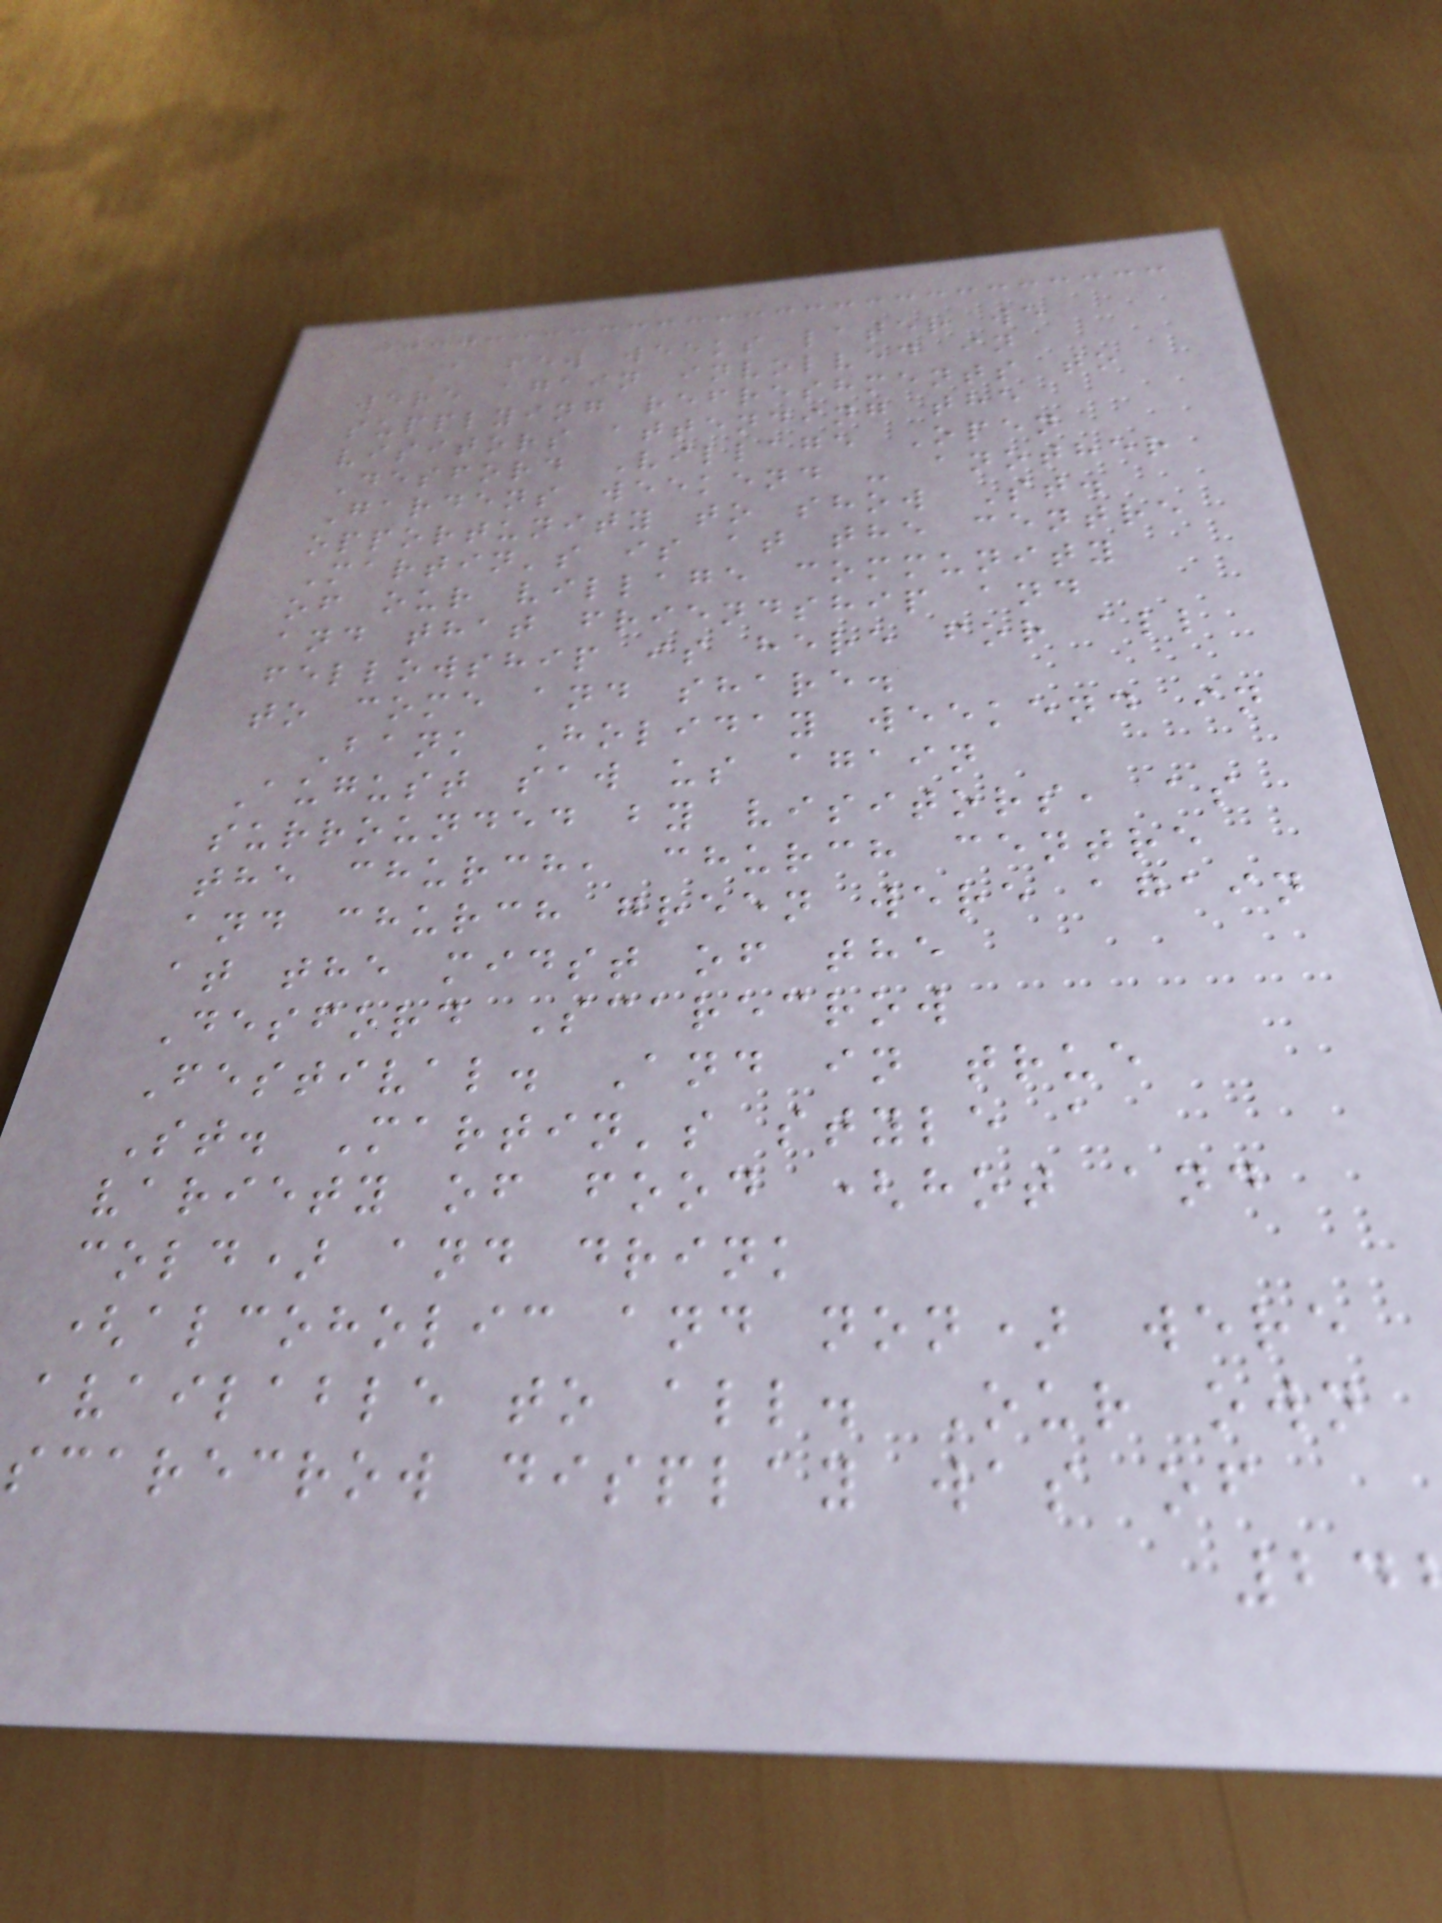A few weeks later we
were again involved in
supplying refreshments to
visitors attending the
Desford Village Open
Gardens weekend - another
opportunity to show St.
Martin's is at the centre
of our village community
and that friendship and
fellowship is here for all
to come and share.
Bank Holiday weekend in
August saw us again
surrounded by visitors, as
the church, church centre
and church green were again
at the midst of the
Desford Scarecrow
Festival. And in true
St. Martin's style a
variety of food (hot and
cold) and drink
(alcoholic and non) were
available to all. Our own
scarecrow display was of
